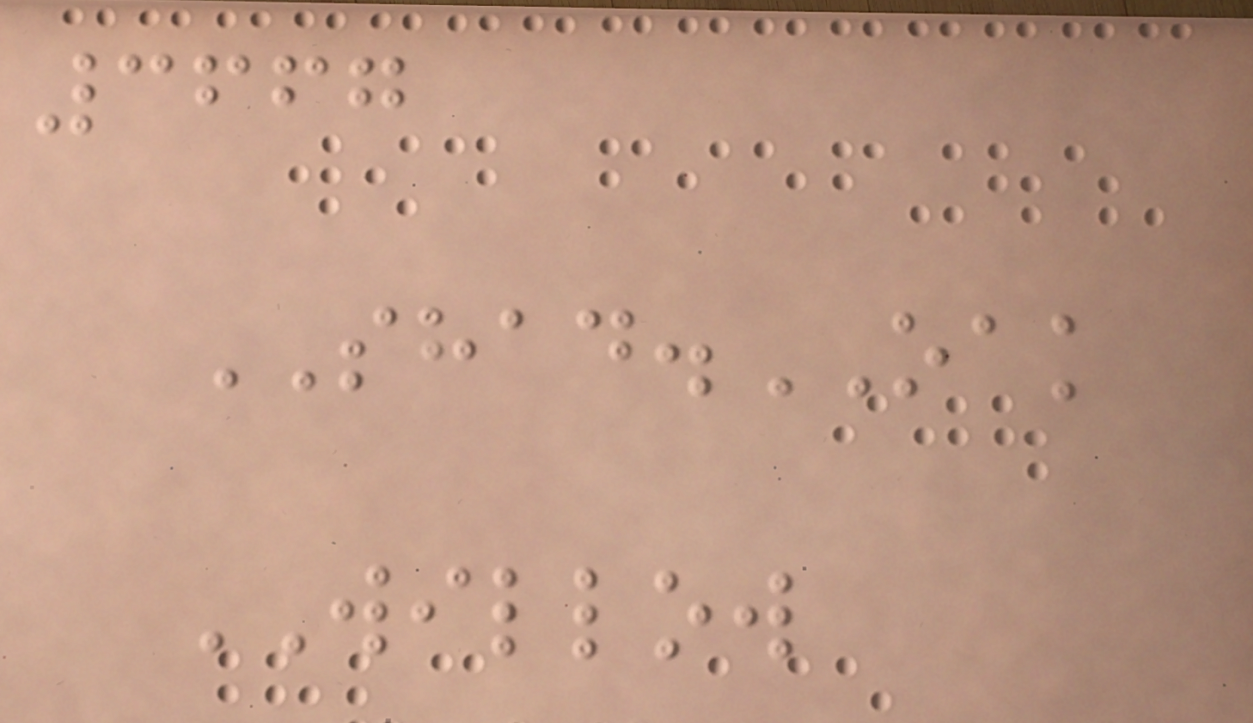3667
SHAD.OAK
WILLOW
